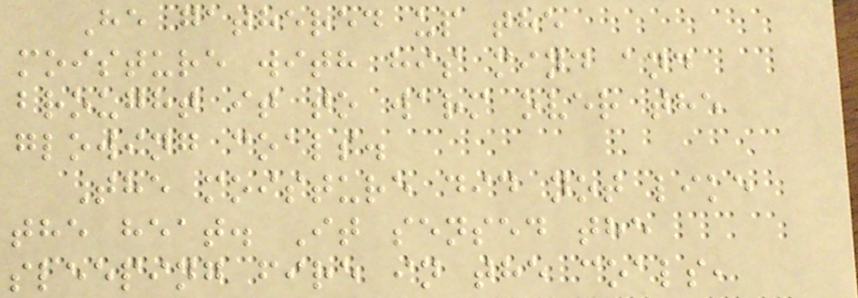He gathered up the
moisture with his mind and
brought it to warm over the
glowing coals.
The moisture did not like
the heat. It sensed the
sleeping fire in the coals,
